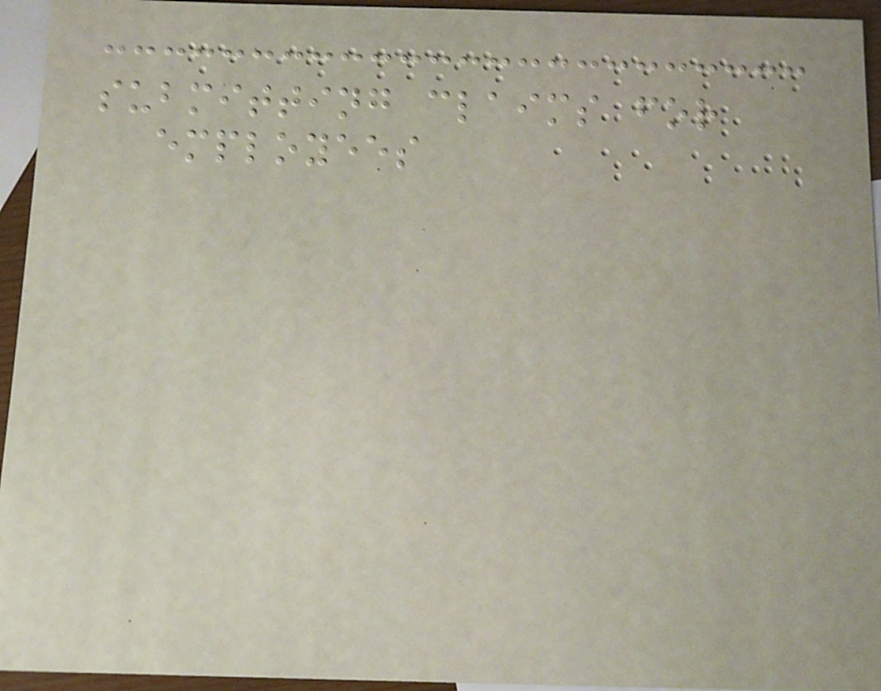submitting claims for
employees
